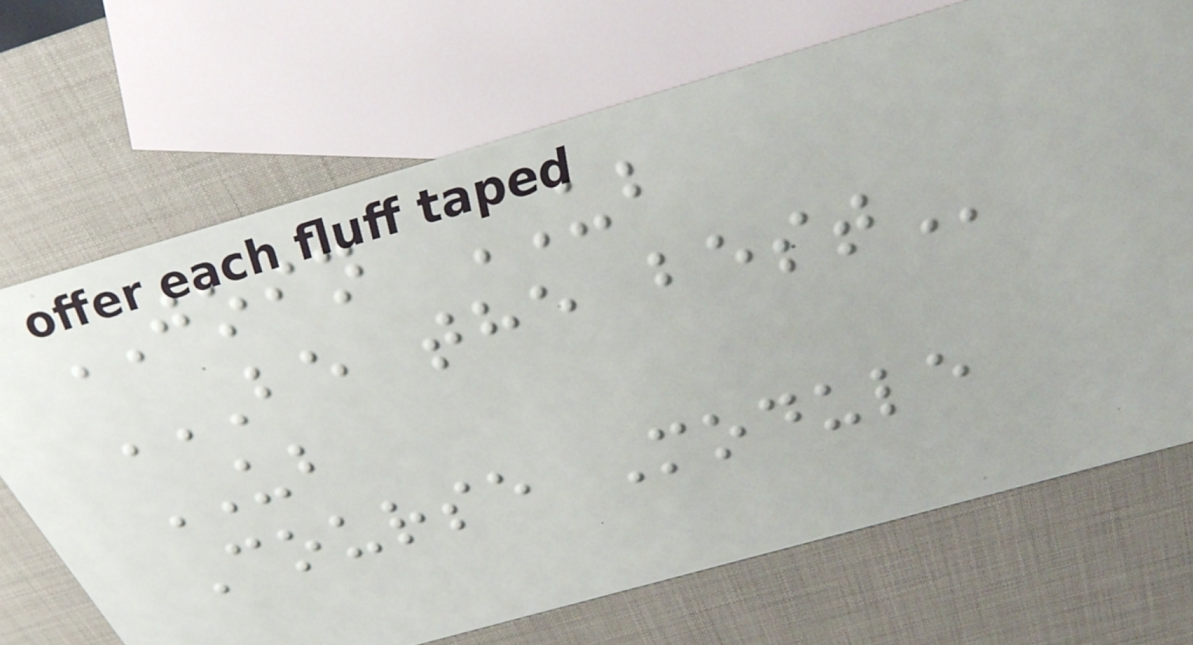JOIN UB
BE THE BEST
UB
Course Module
